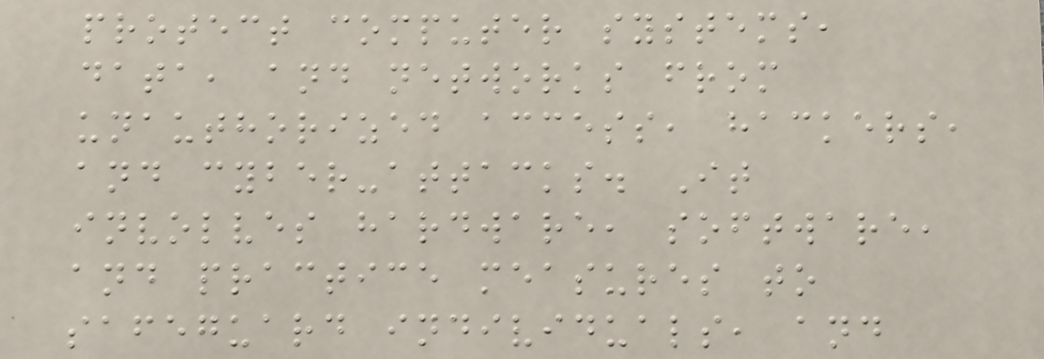protect computer systems,
data, and networks from
unauthorized access, hackers,
and cyber-attacks. It
involves hardware, software,
and practice measures to
safeguard individuals, and
